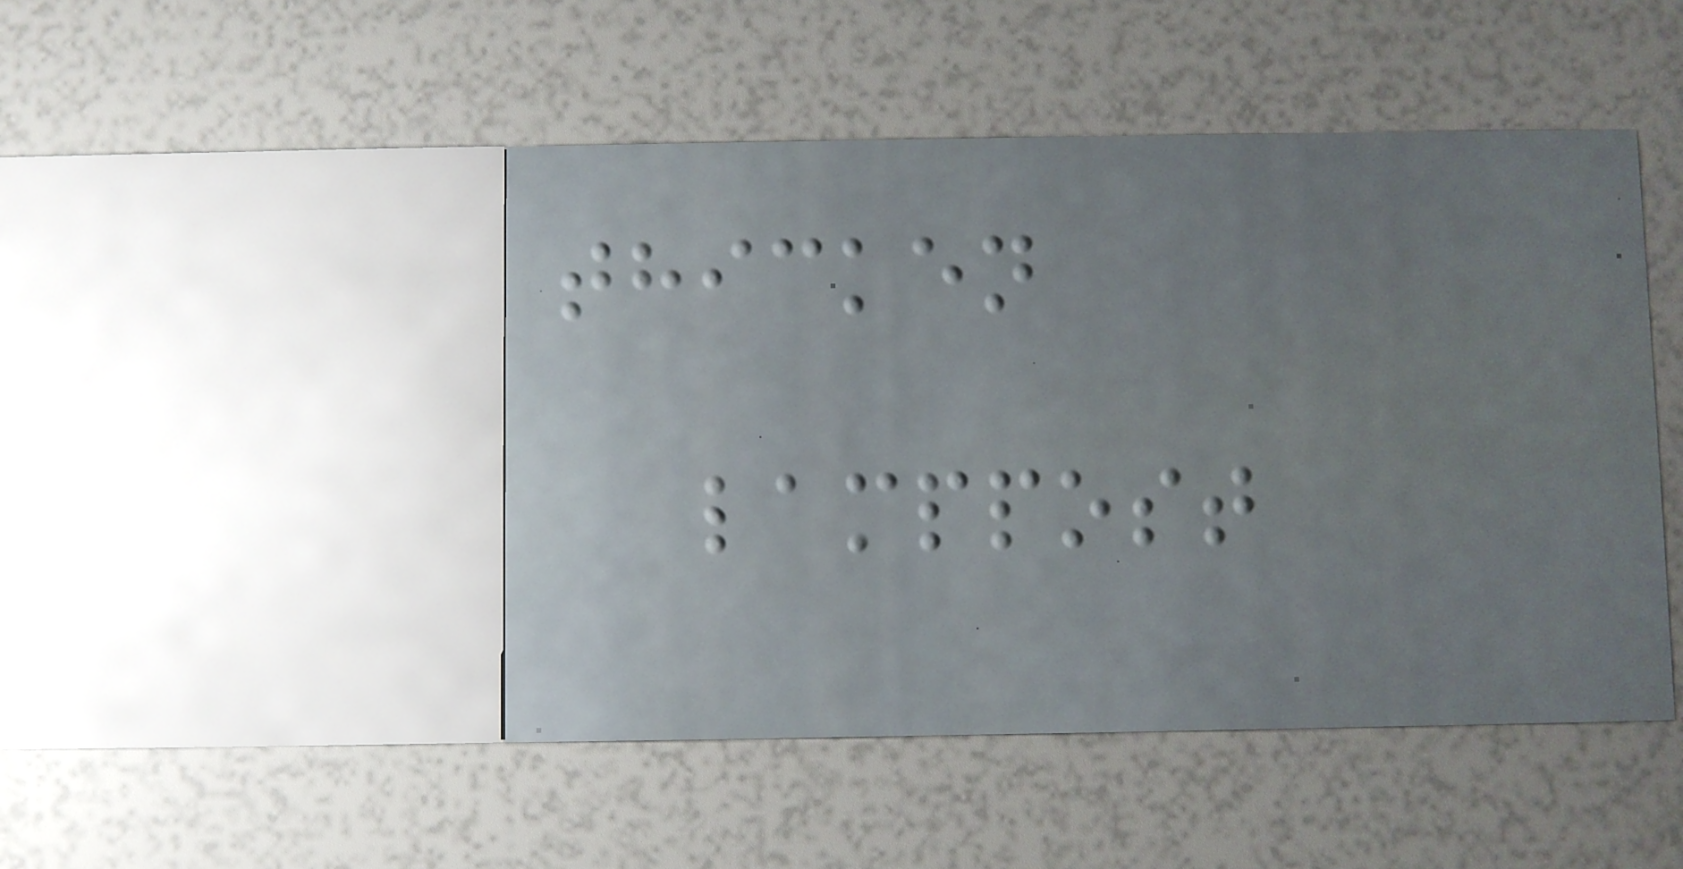thicken
lamppost
